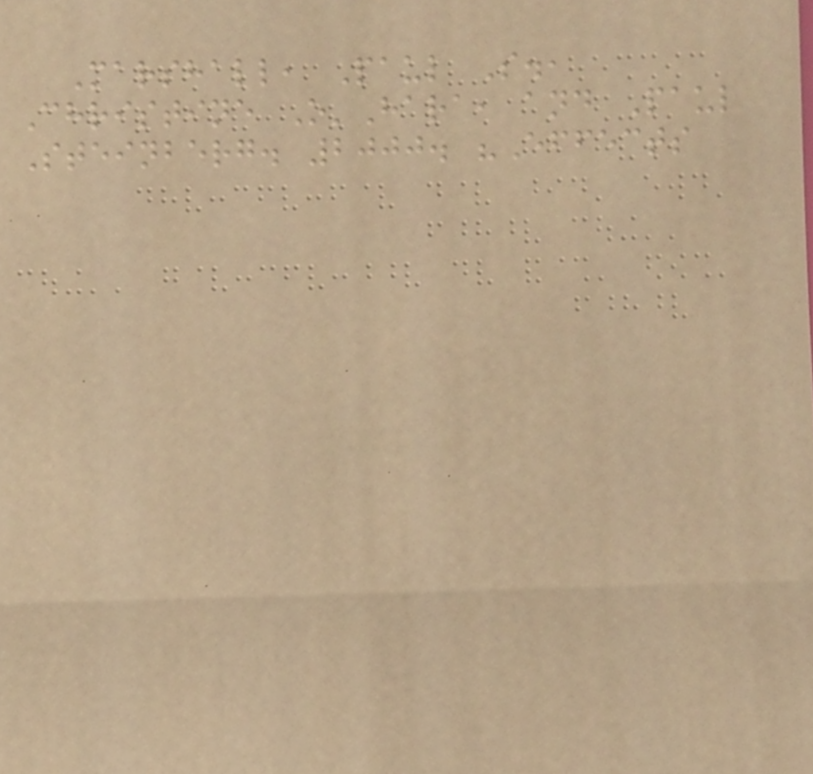Marshall, Paul S.,
Christine O'Hara, and Paul
Steinberg. 2000. "Effects
